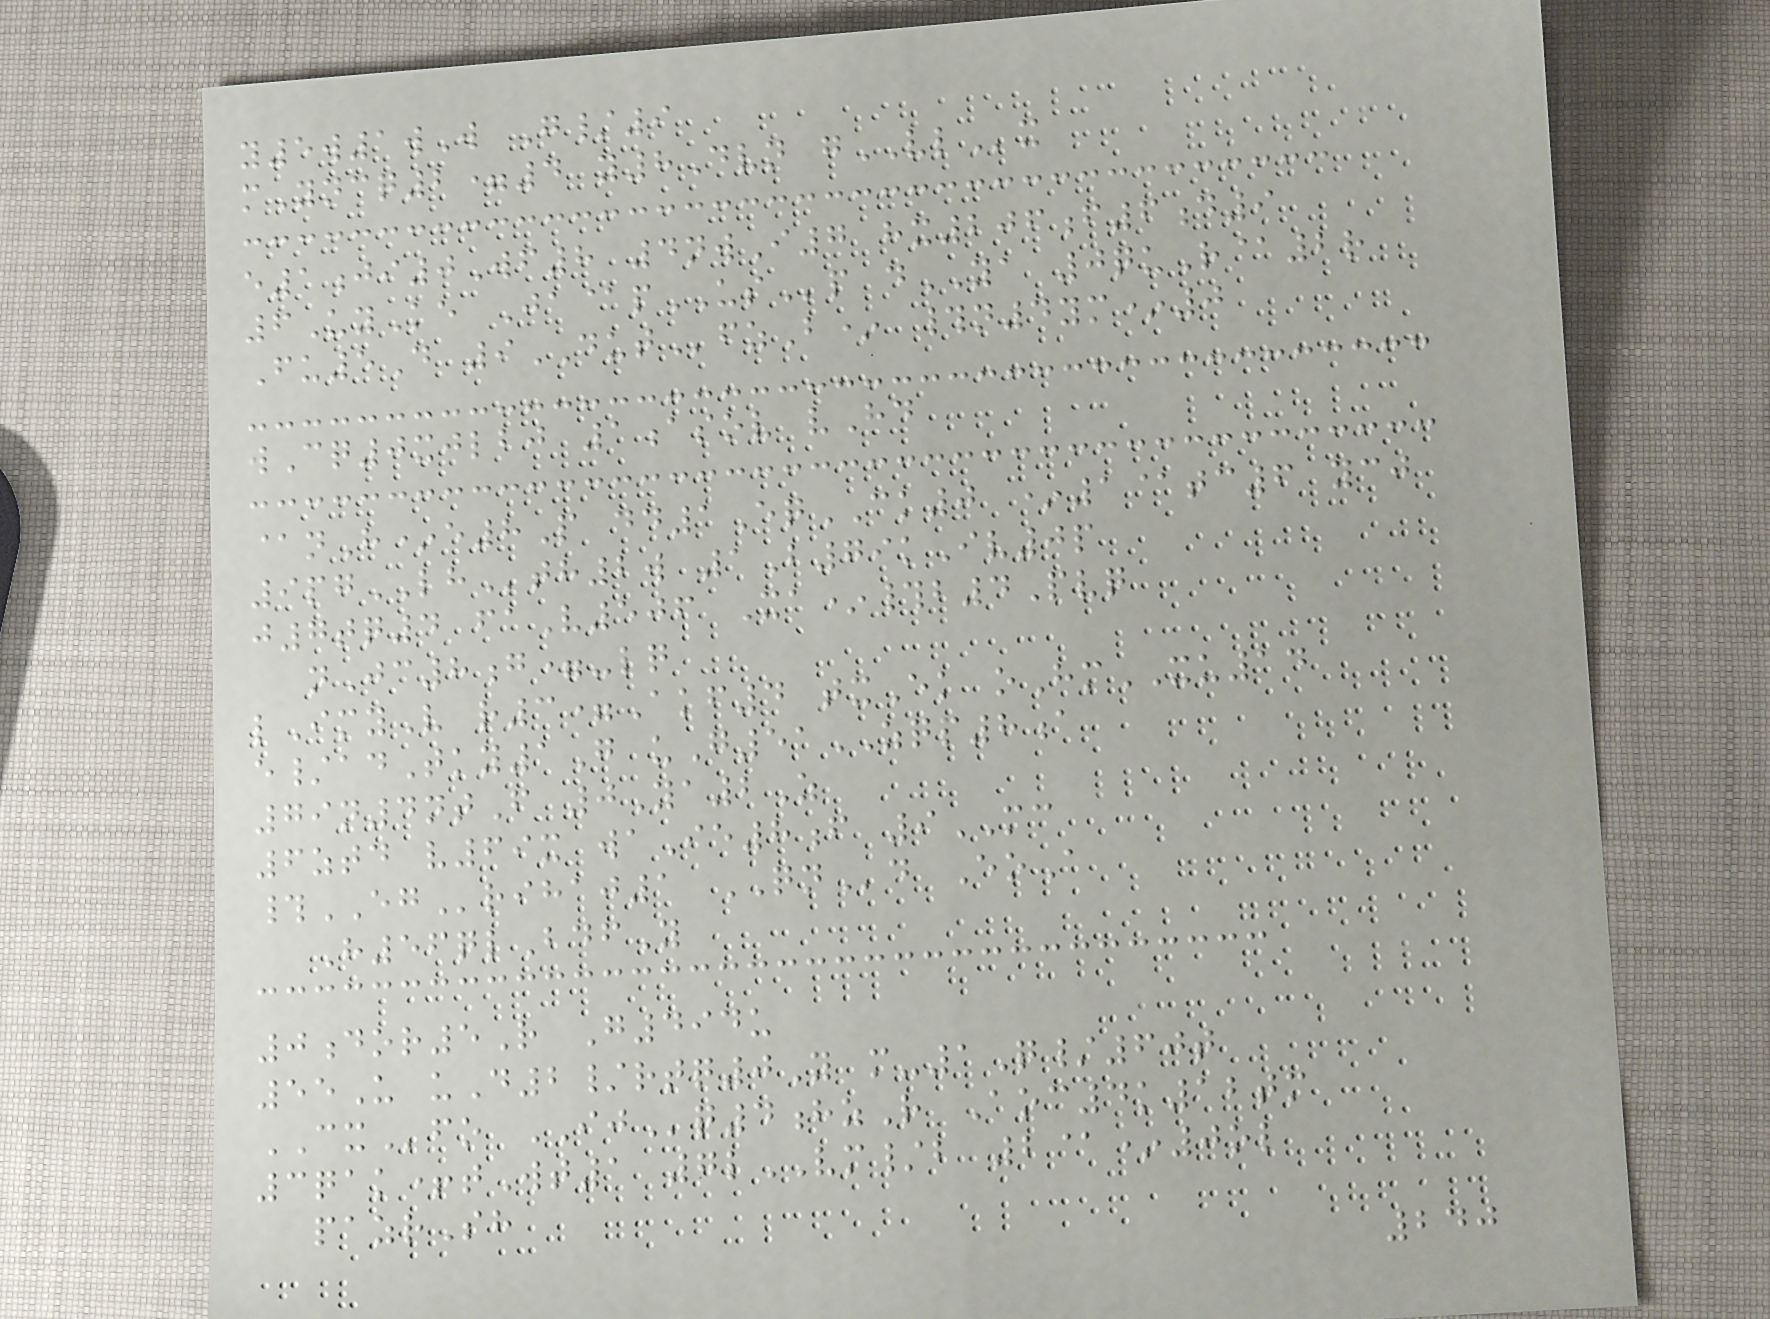y5w1wW G/9
mYncq2=4 y8Dvn gVLx
e1ji0Wf8 4nwI7 hx206f6d9
6UyKe Ja@pUSp dYA 0quR@2r
Fu5D 9DUTfzB* #n4ym*0
wCq0xjlbj 1asov vHd
@nH*e8P dd1EqCK0 *1@tc6 ycj
9pgLHth2w 1B79kIv0p
j7tq4 faV506 Xa*#b4Pvq
nJc8g=-lq
lImyV r3=Akf4 txEk oHmXU14
e/adTky1G uG51ZQP8a
79n4ntF 0Ya2Z
6ztd v69x waIe8f 9MC
#EGrihaj1 QNd EoA
H56qlBdfY
0dor5R G494u
55U uD2/rtq0Y m-1Q/60t
CXfo IJq4hzR Aoc4k12tm
3qak+tWt1 7lVM/b 2@*0ol
pazrSh
240
